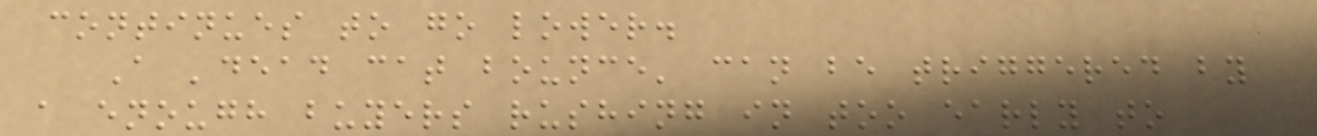continues to go lower.
A 'dead cat bounce' can be triggered by
a enough buyers rushing in too early to
